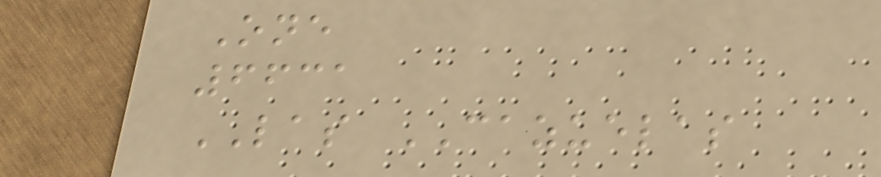One
6631
LAS CAZUELAS
